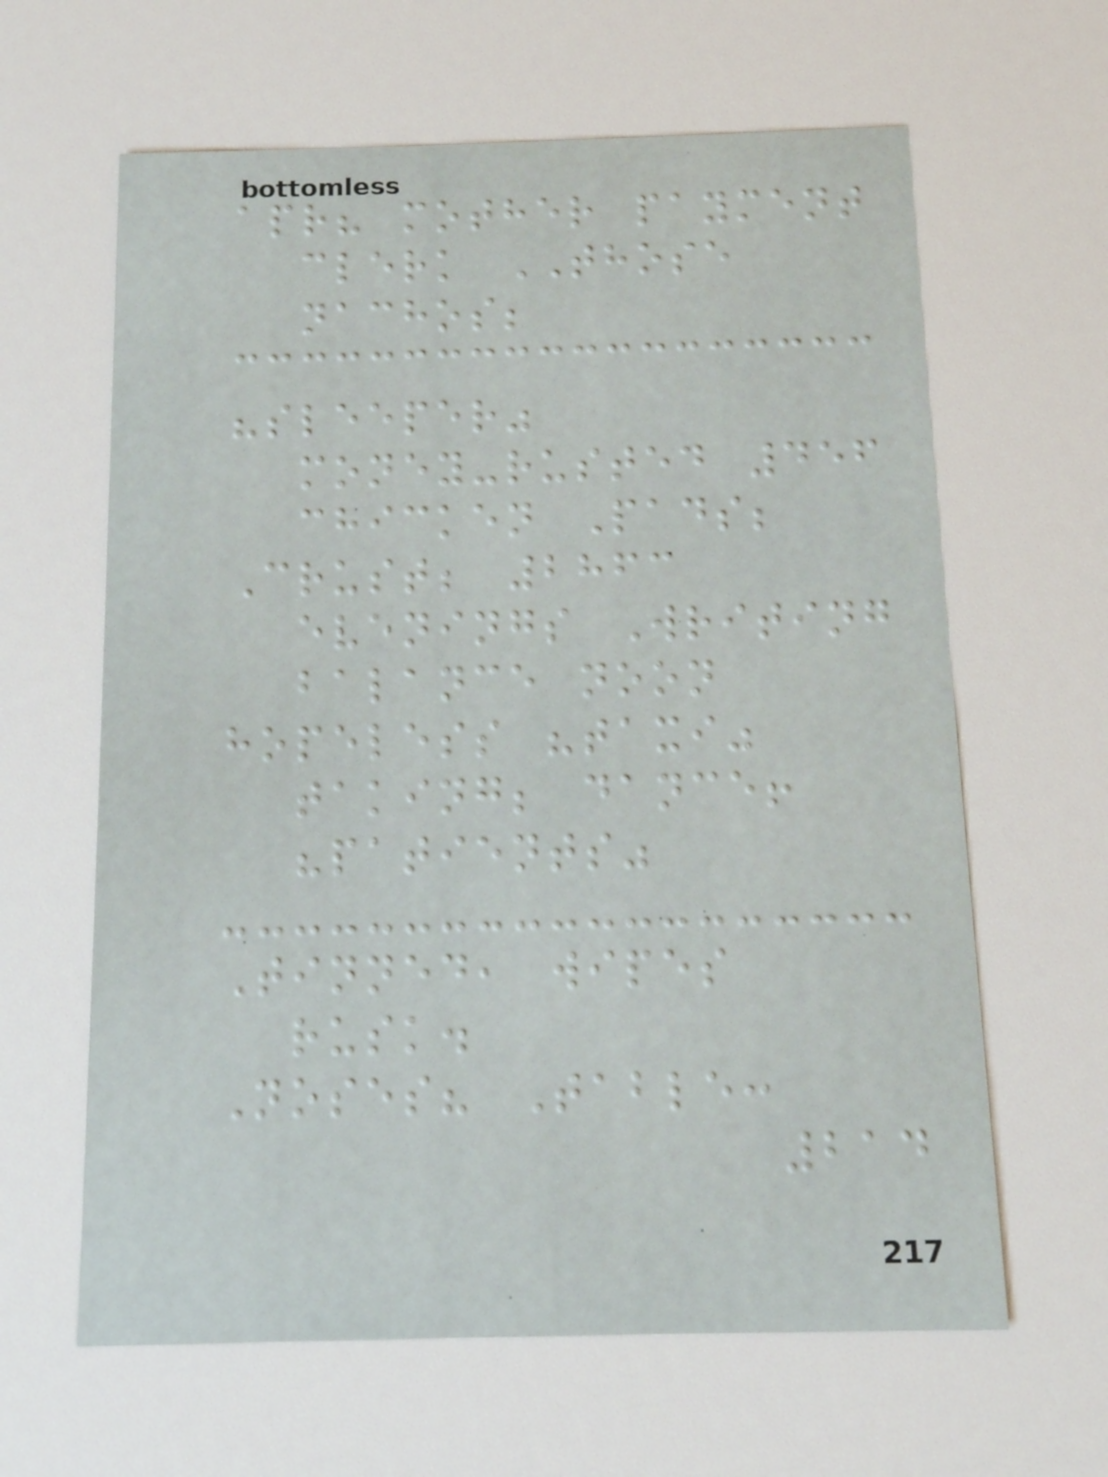apr? mother payment
clerk THOSE
nachos;
"sleeper"
money-rusted 456
chicken Pads;
Crust; 2863
evenings Writing
balance noon
hopeless "taxi"
taking; dance!
"patients"
Tinned, wipes
rusk.
Noses? Table:
214
